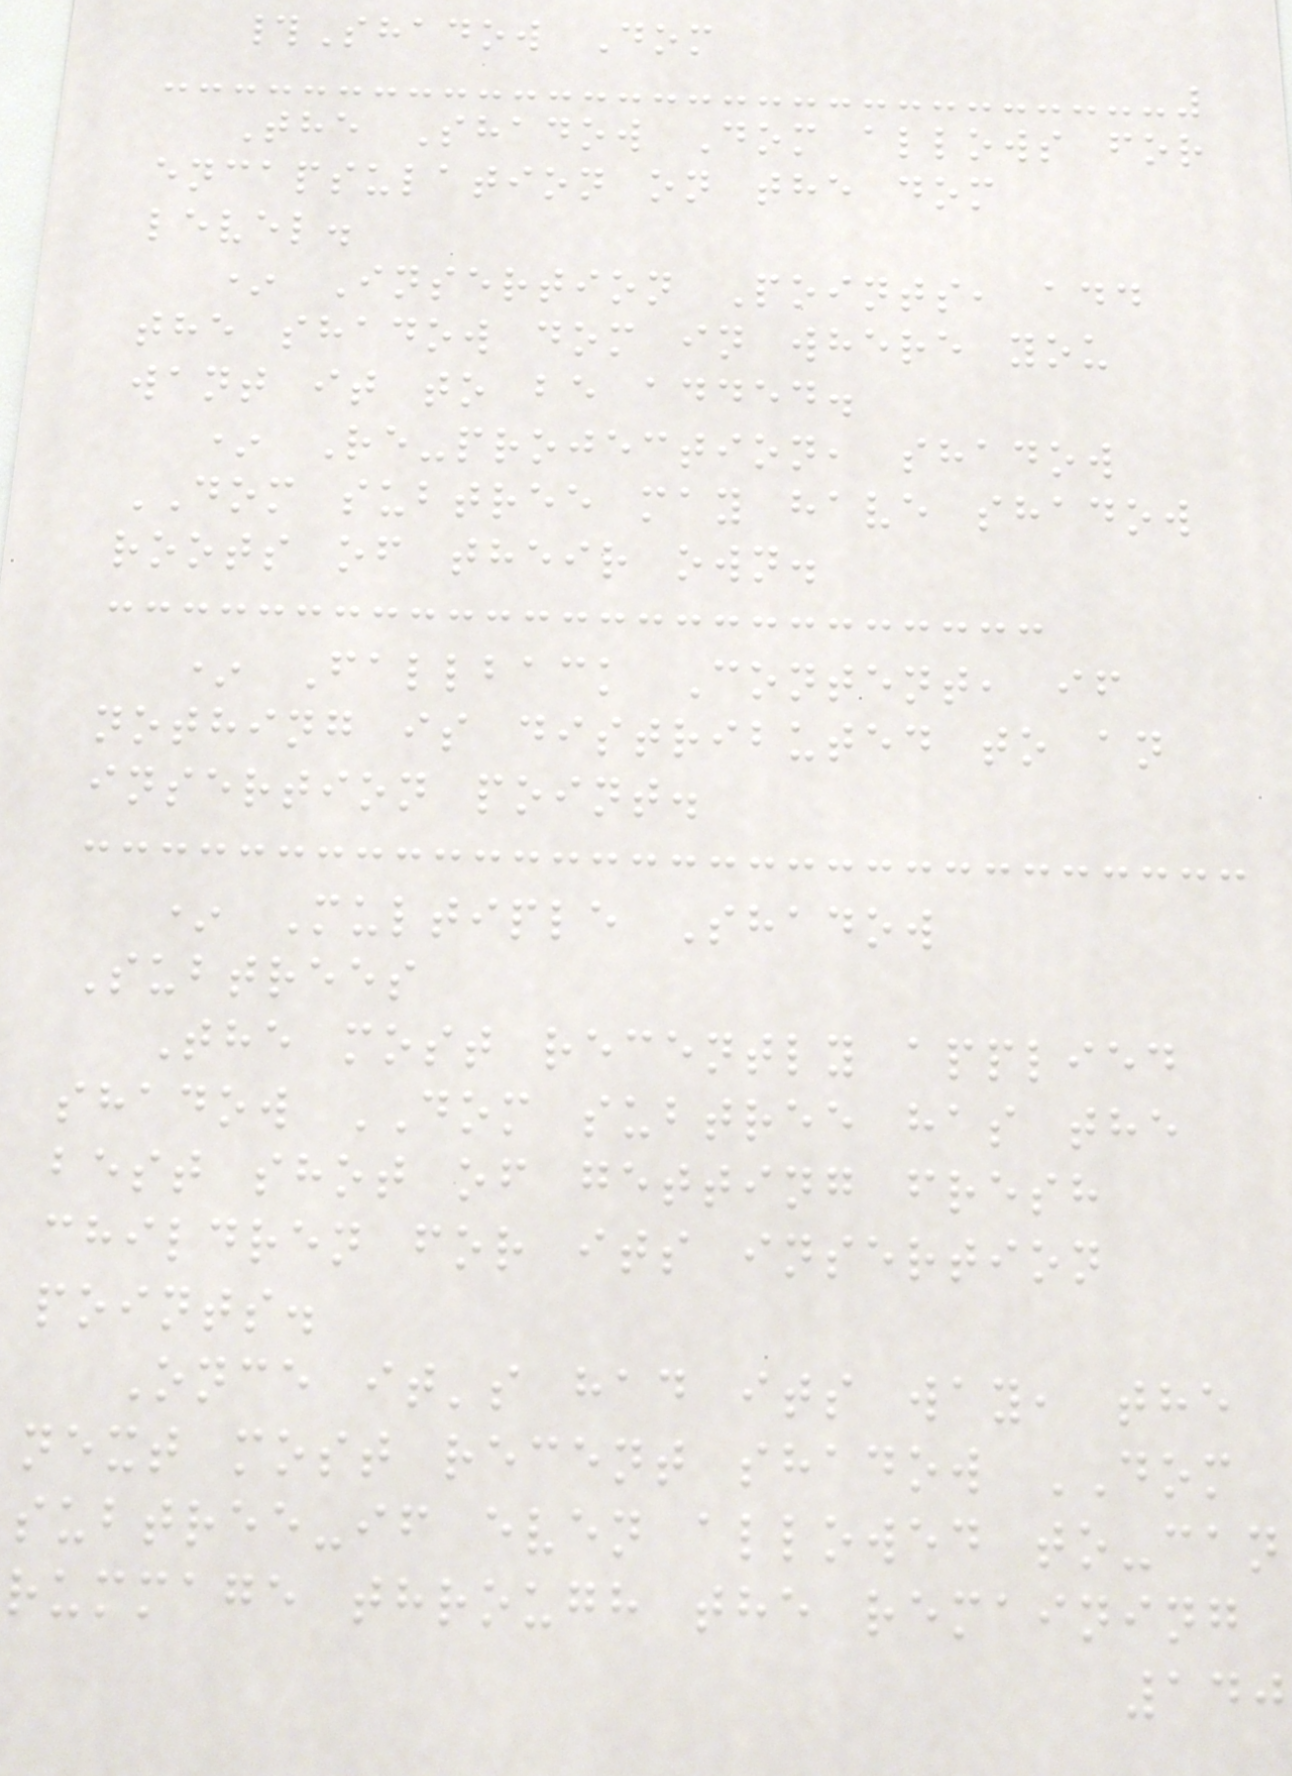#Shadow Dom
The Shadow Dom allows for
encapsulation on the dom
level.
* Insertion Points, add
the shadow dom in where you
want it to be added.
* Re-projection, shadow
DOM subtree may have shadow
roots of their own.
* Fallback Content, if
nothing is distributed to an
insertion point.
* Multiple Shadow
Subtrees
The most recently applied
shadow DOM subtree has the
best shot of getting fresh
children for its insertion
points.
Once it's had its way, the
next most recent shadow DOM
subtree-if even allowed to-can
rummage through the remaining
140
